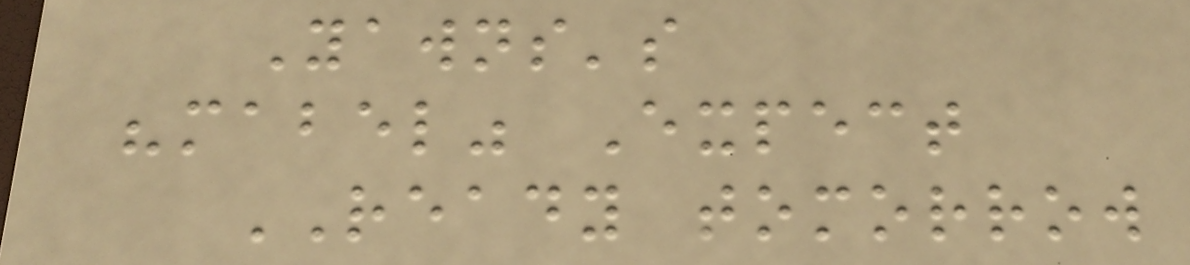Yawns's
"mabel" Expect
READY tomorrow
